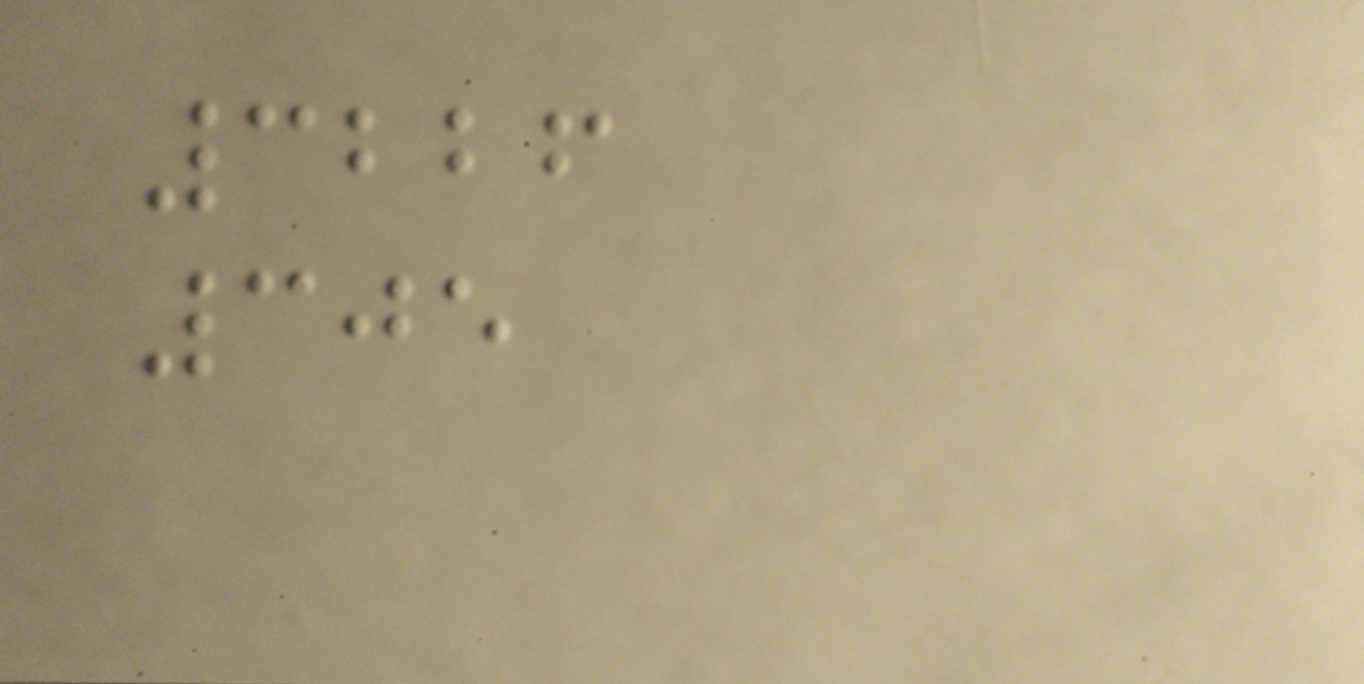3226
305
